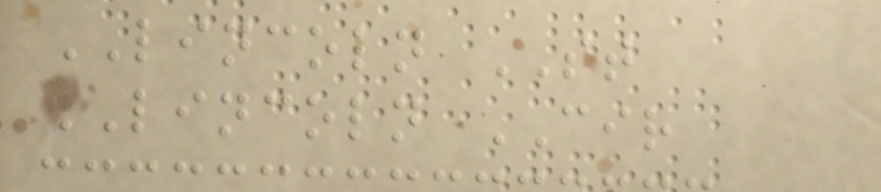LINCOLN ST
LINCOLN CIR
